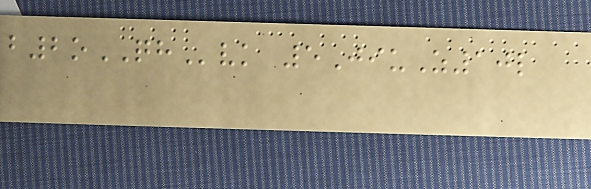b2oQHvk 5JiuZ10l
